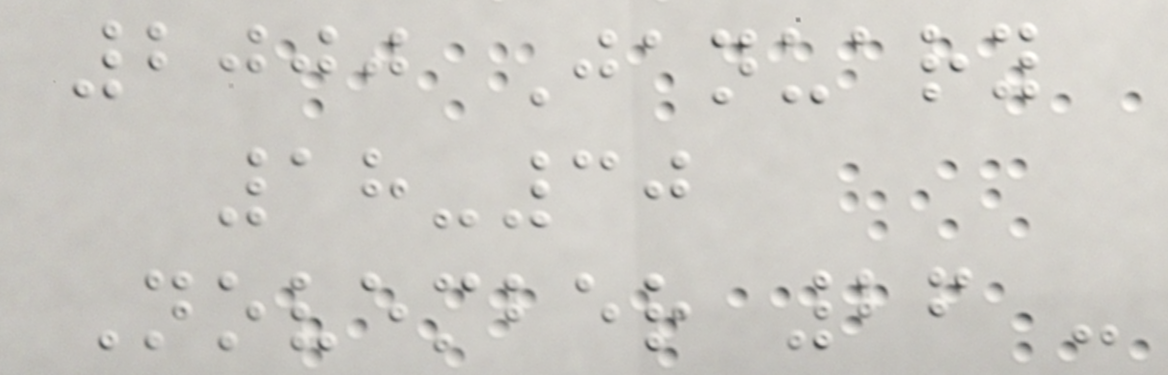2000 January
18-30
November 26 -
